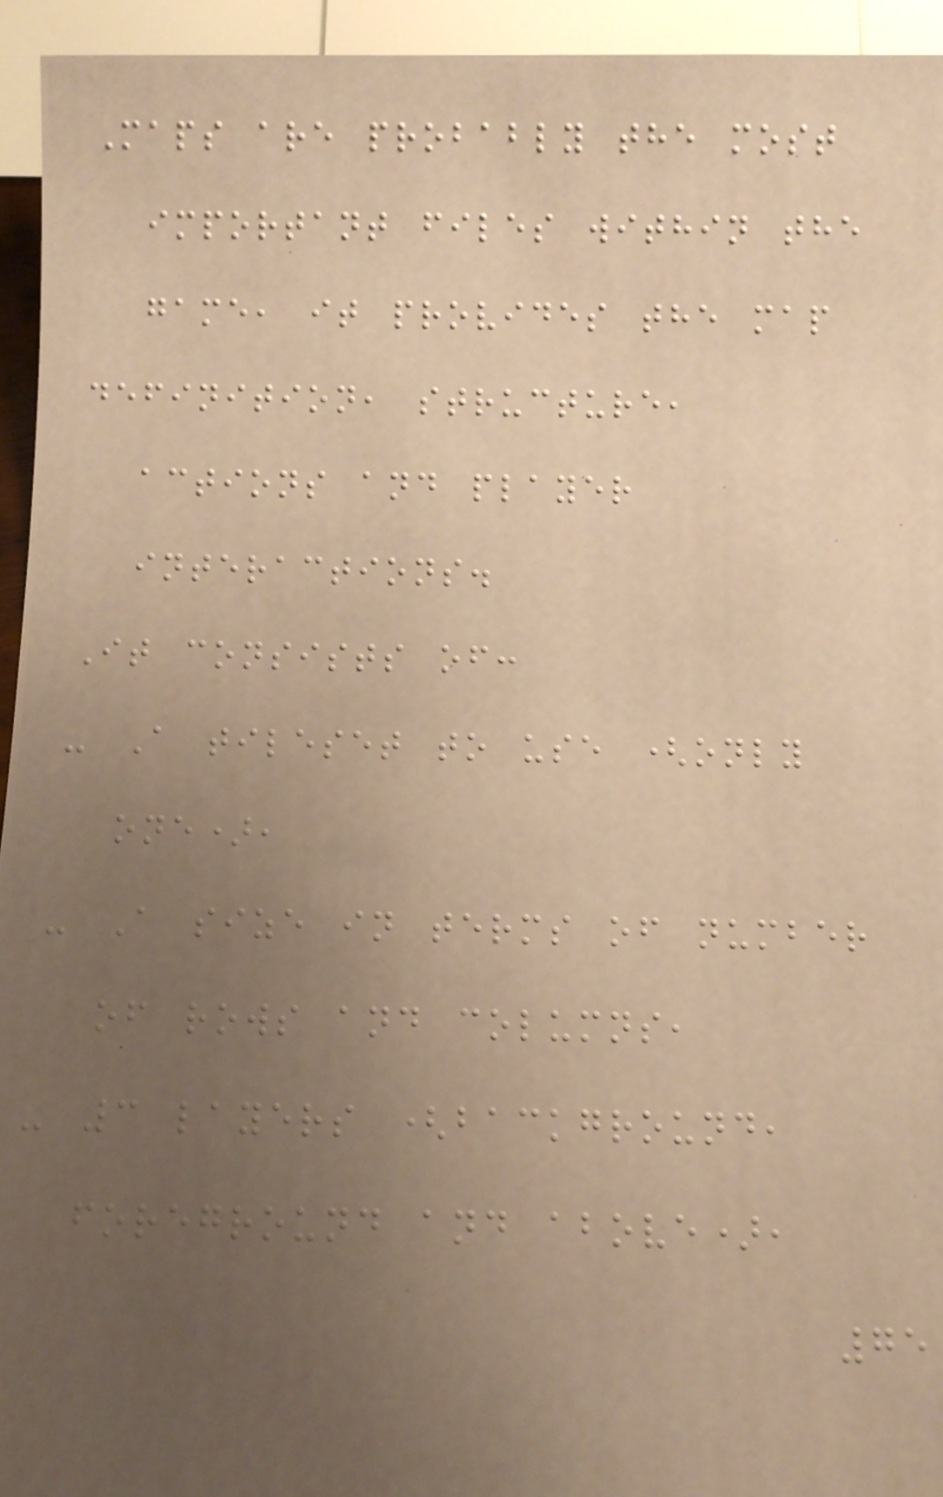Maps are probably the most
important files within the
game, it provides the map
definition, structure,
actions and player
interactions.
It consists of:
- A tileset to use (only
one),
- A size in terms of number
of rows and columns,
- 3 layers (background,
foreground and above),
75
